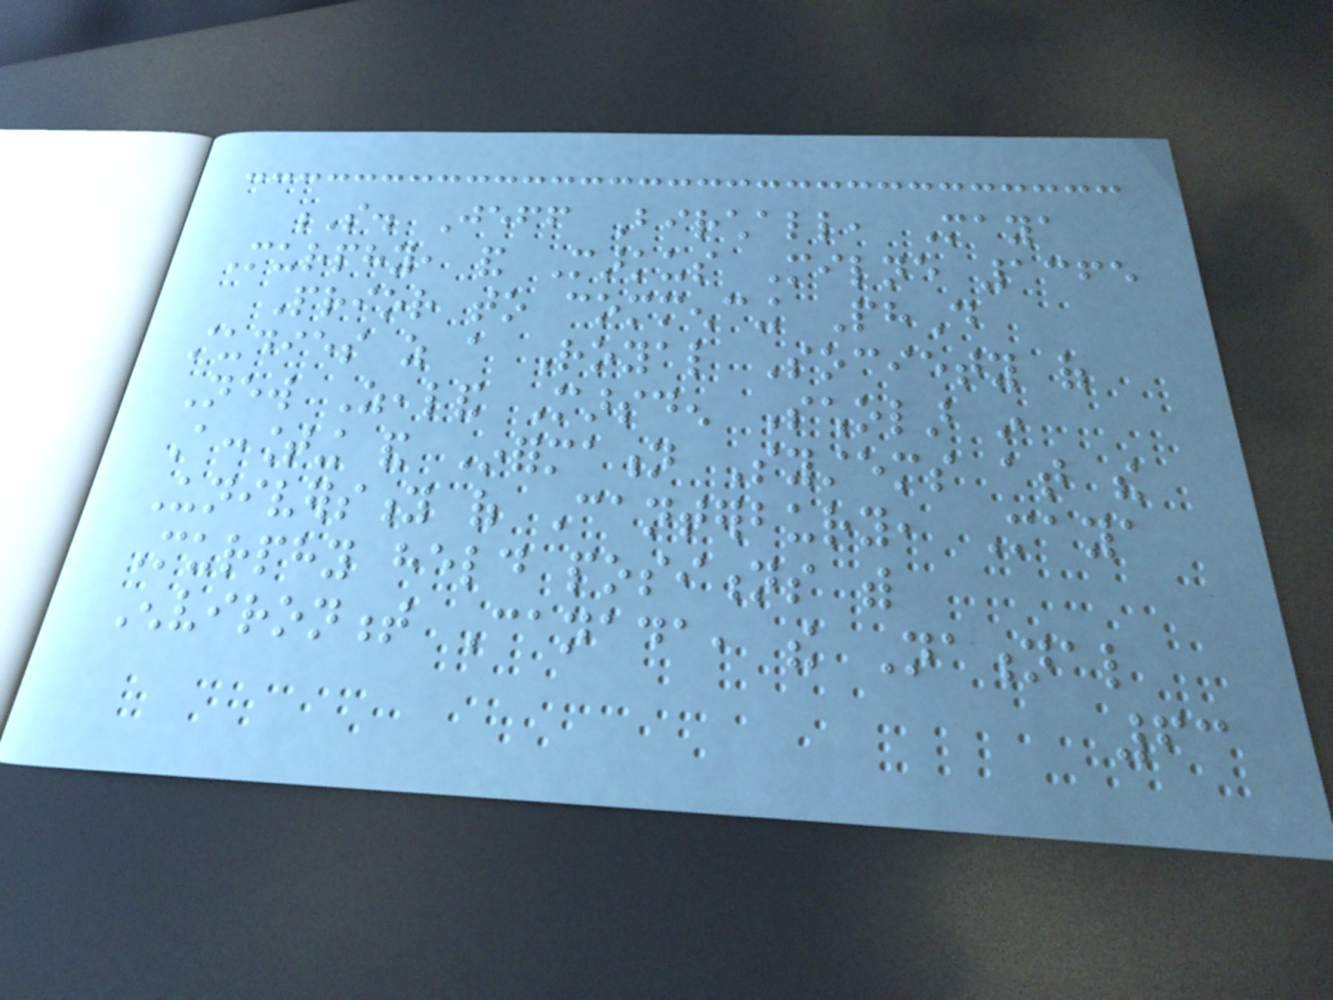S. Jeff Birchall, Maya
Murphy, and Markus Milne 1365
Prior to commencing PhD
studies as a Royal Society of
New Zealand Marsden Scholar in
Accounting and Information Systems at the
University of Canterbury, Maya
Murphy held positions with
Environment Canada, the National
63
